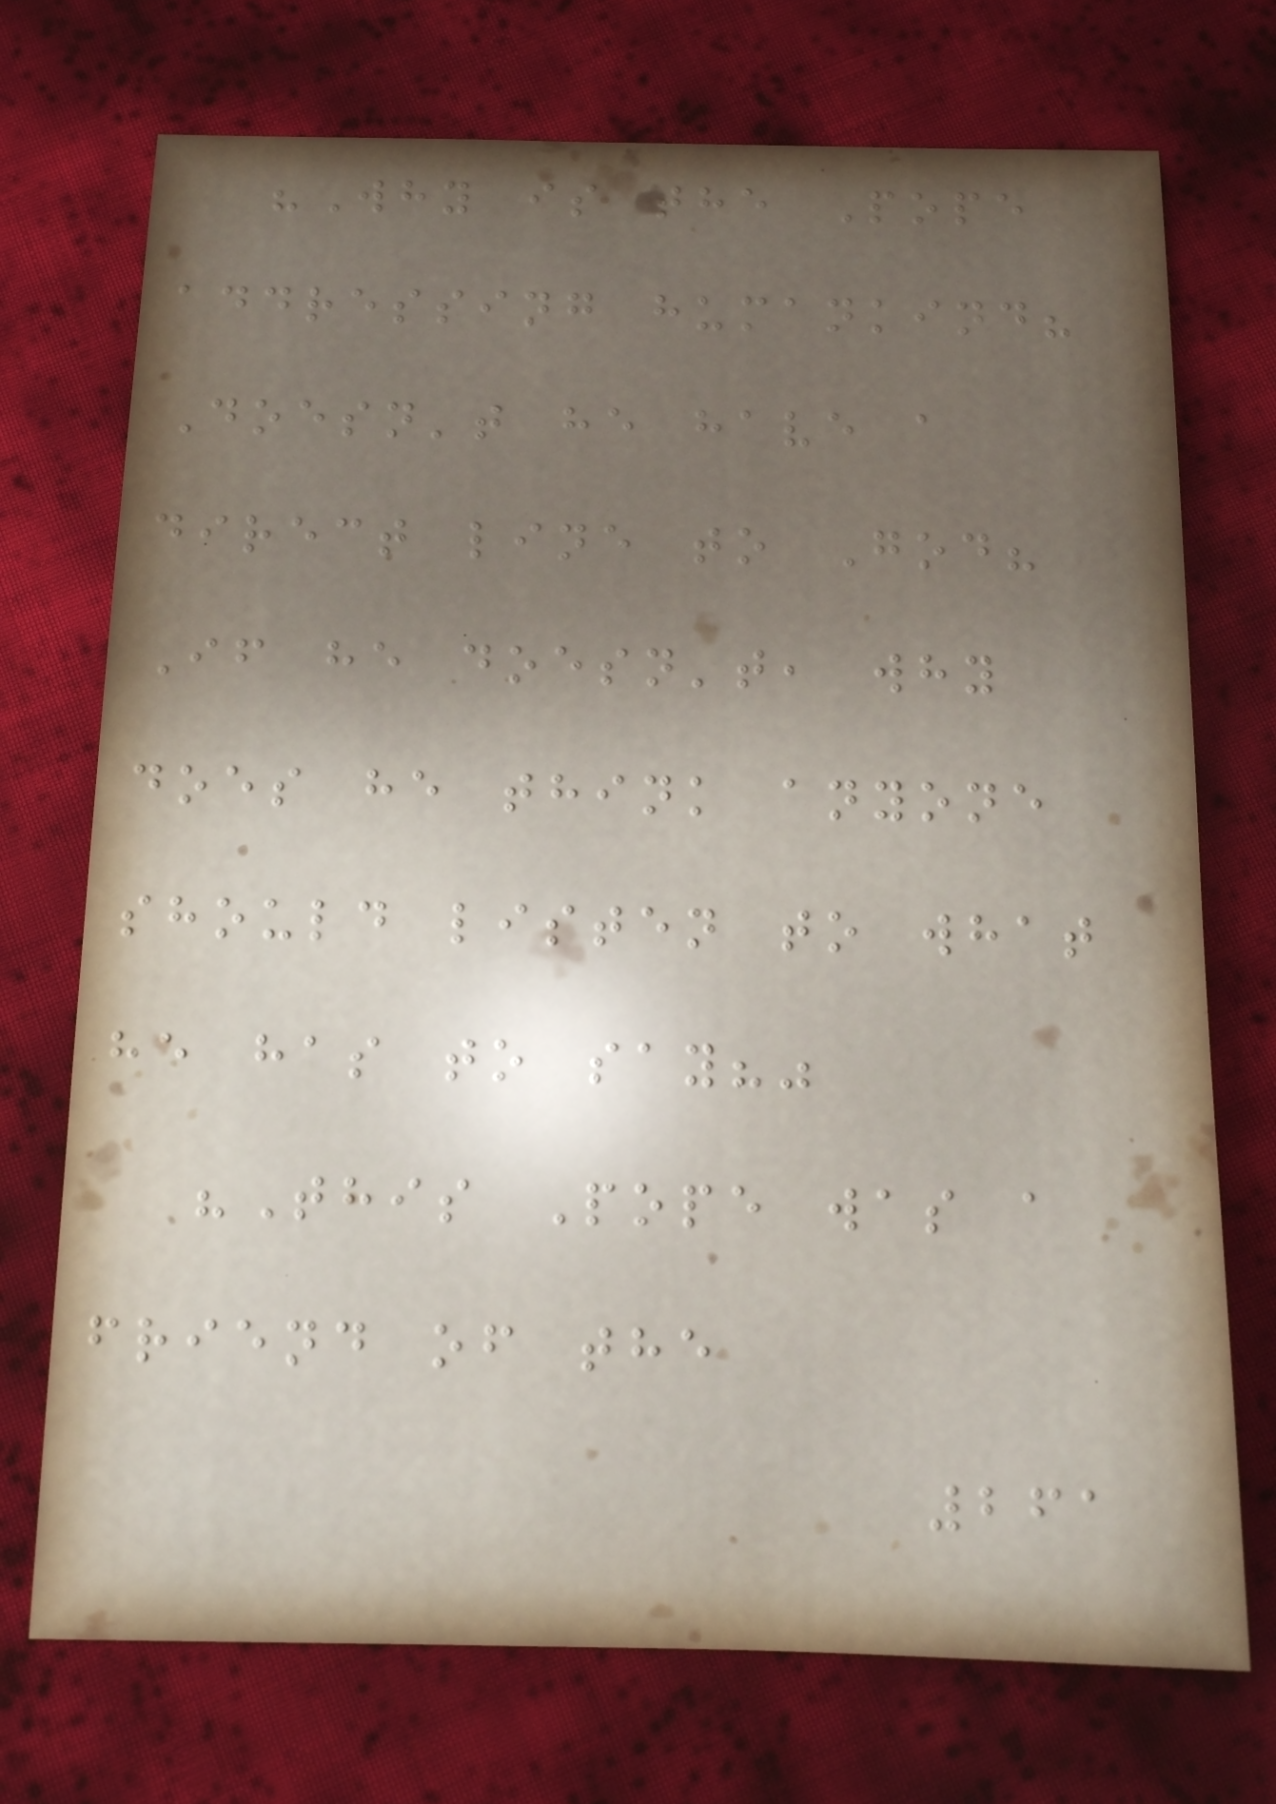"Why is the Pope
addressing humankind?
Doesn't he have a
direct line to God?
If he doesn't, why
does he think anyone
should listen to what
he has to say?"
"This Pope was a
friend of the
261
